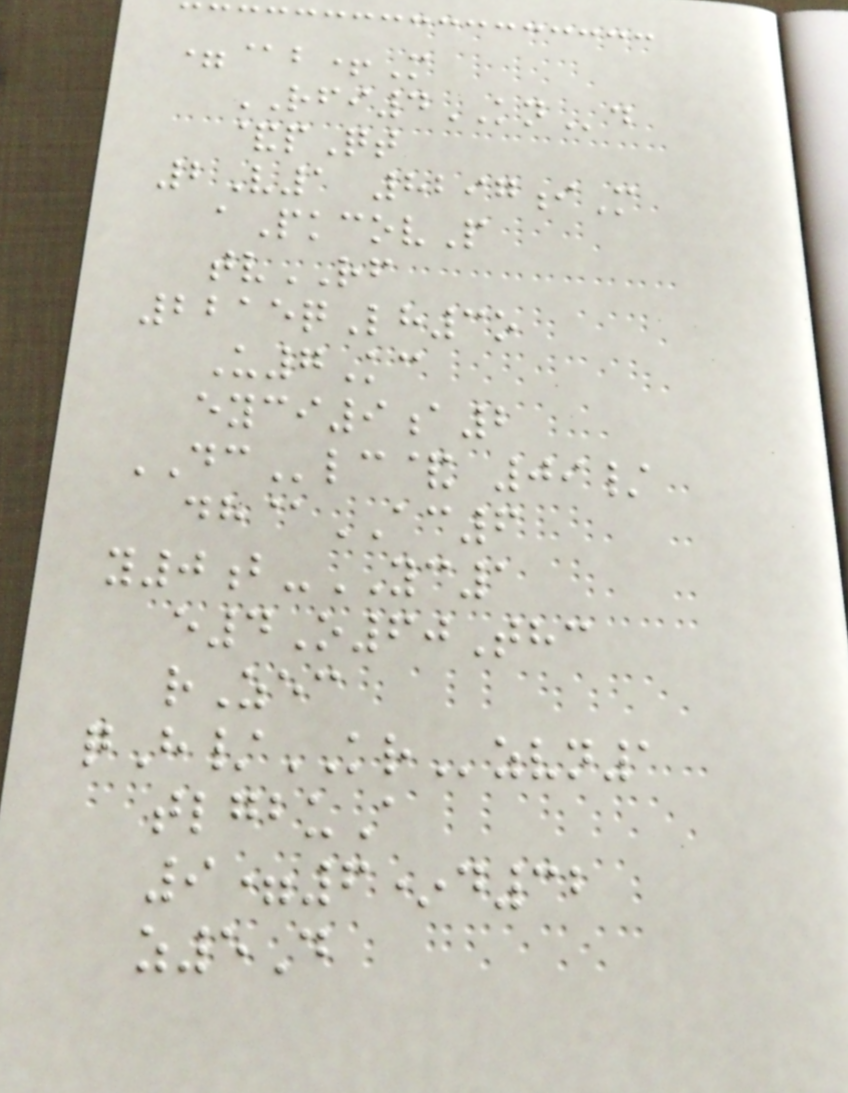=@b+M
RFI4KNd
&pQt
2V1 8297iM
aPkcovP
tvRF
2215qLh3o
U7Kc
eyci9a2
DClc& 09/
dh@AC6
y0b-YC1
e4O60Thc
rZec
qH/KRzvn1
tlgbuA
9=6*d32
z5D
